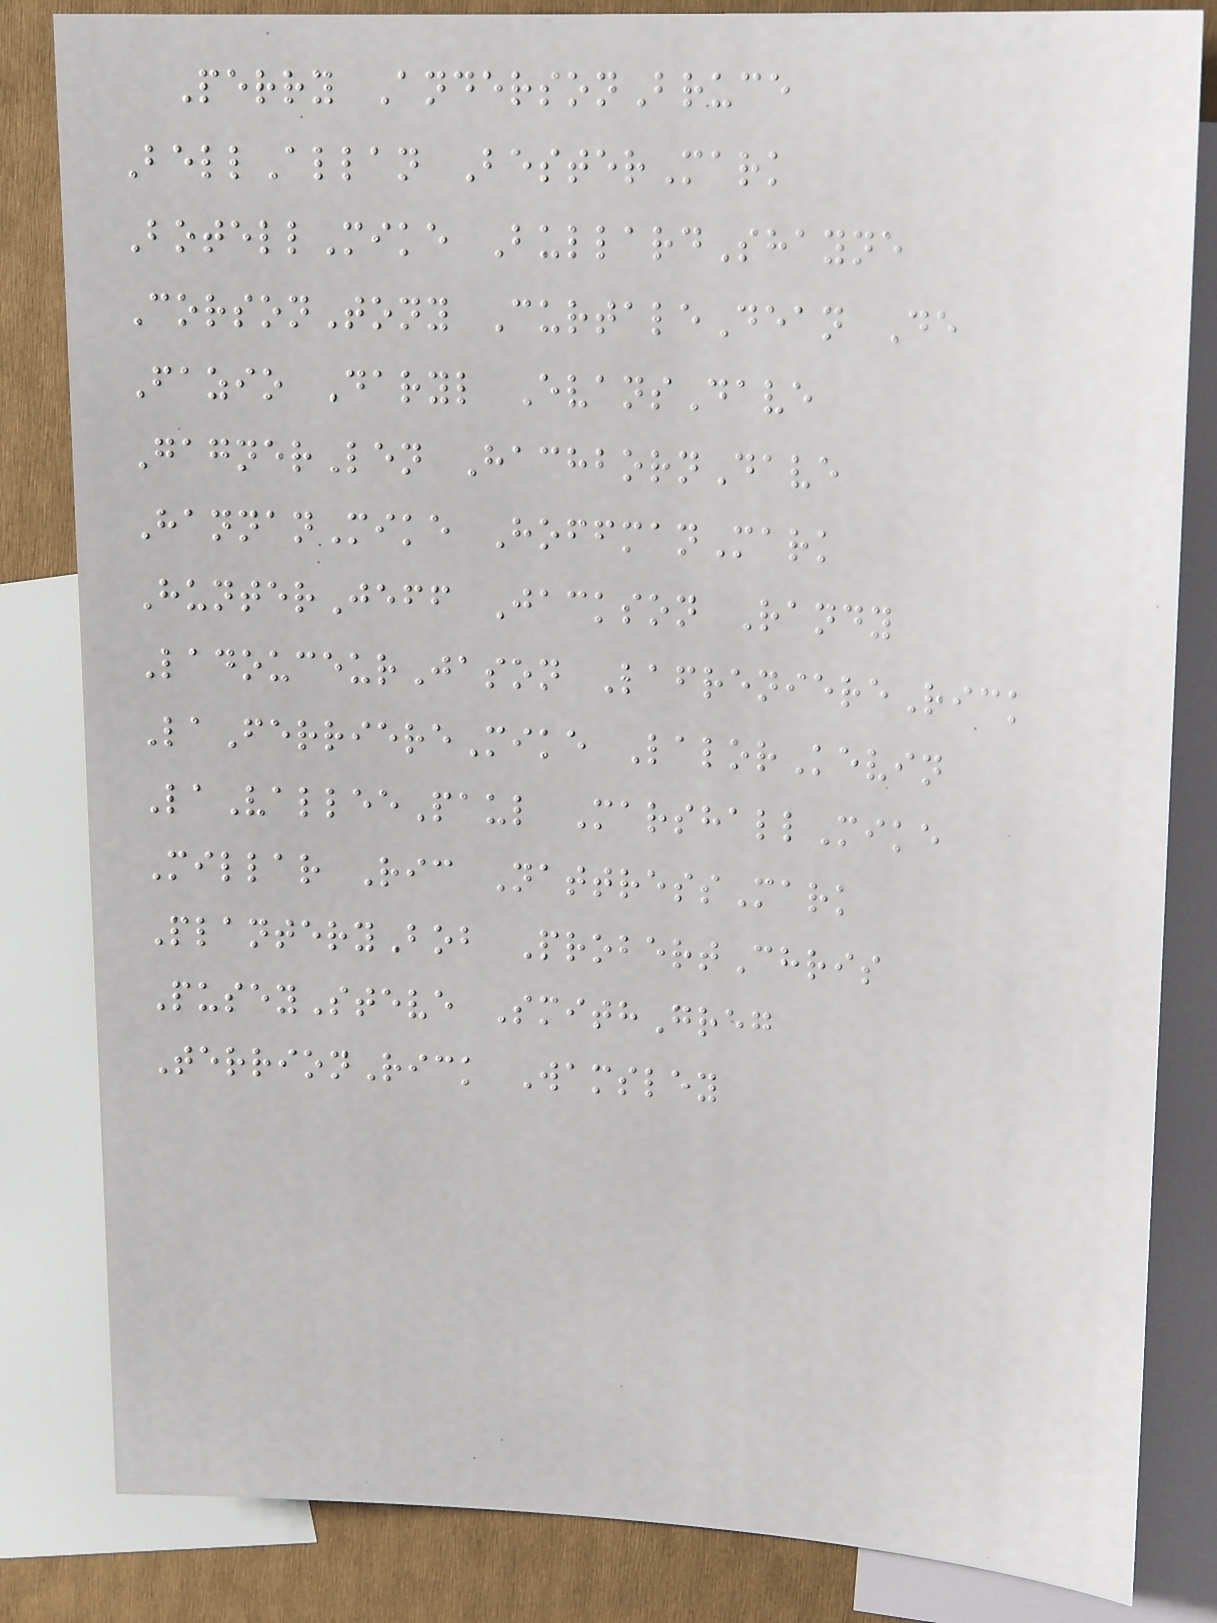Perry AndersonBruce
BellAllan BesterMark
BotellMike BullardShayne
CorsonTony CurtaleDean De
Fazio Daryl EvansDave
GagnerLen HachbornDave
HannanMike HoffmanMark
HunterJeff Jackson Randy
LadouceurJason LafreniereRick
LaFerriereMike LalorKevin
LaValleePaul MarshallMike
Millar Ric NattressMark
PlanteryBob ProbertChris
PuseySteve SmithGreg
TerrionRick Wamsley
